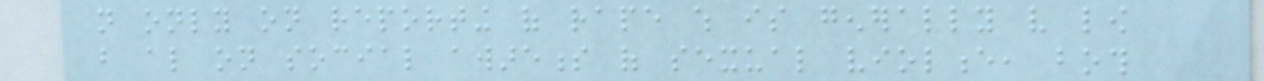not only on reporting of rape which is generally very low
but also on social awareness of sexual violence, both
